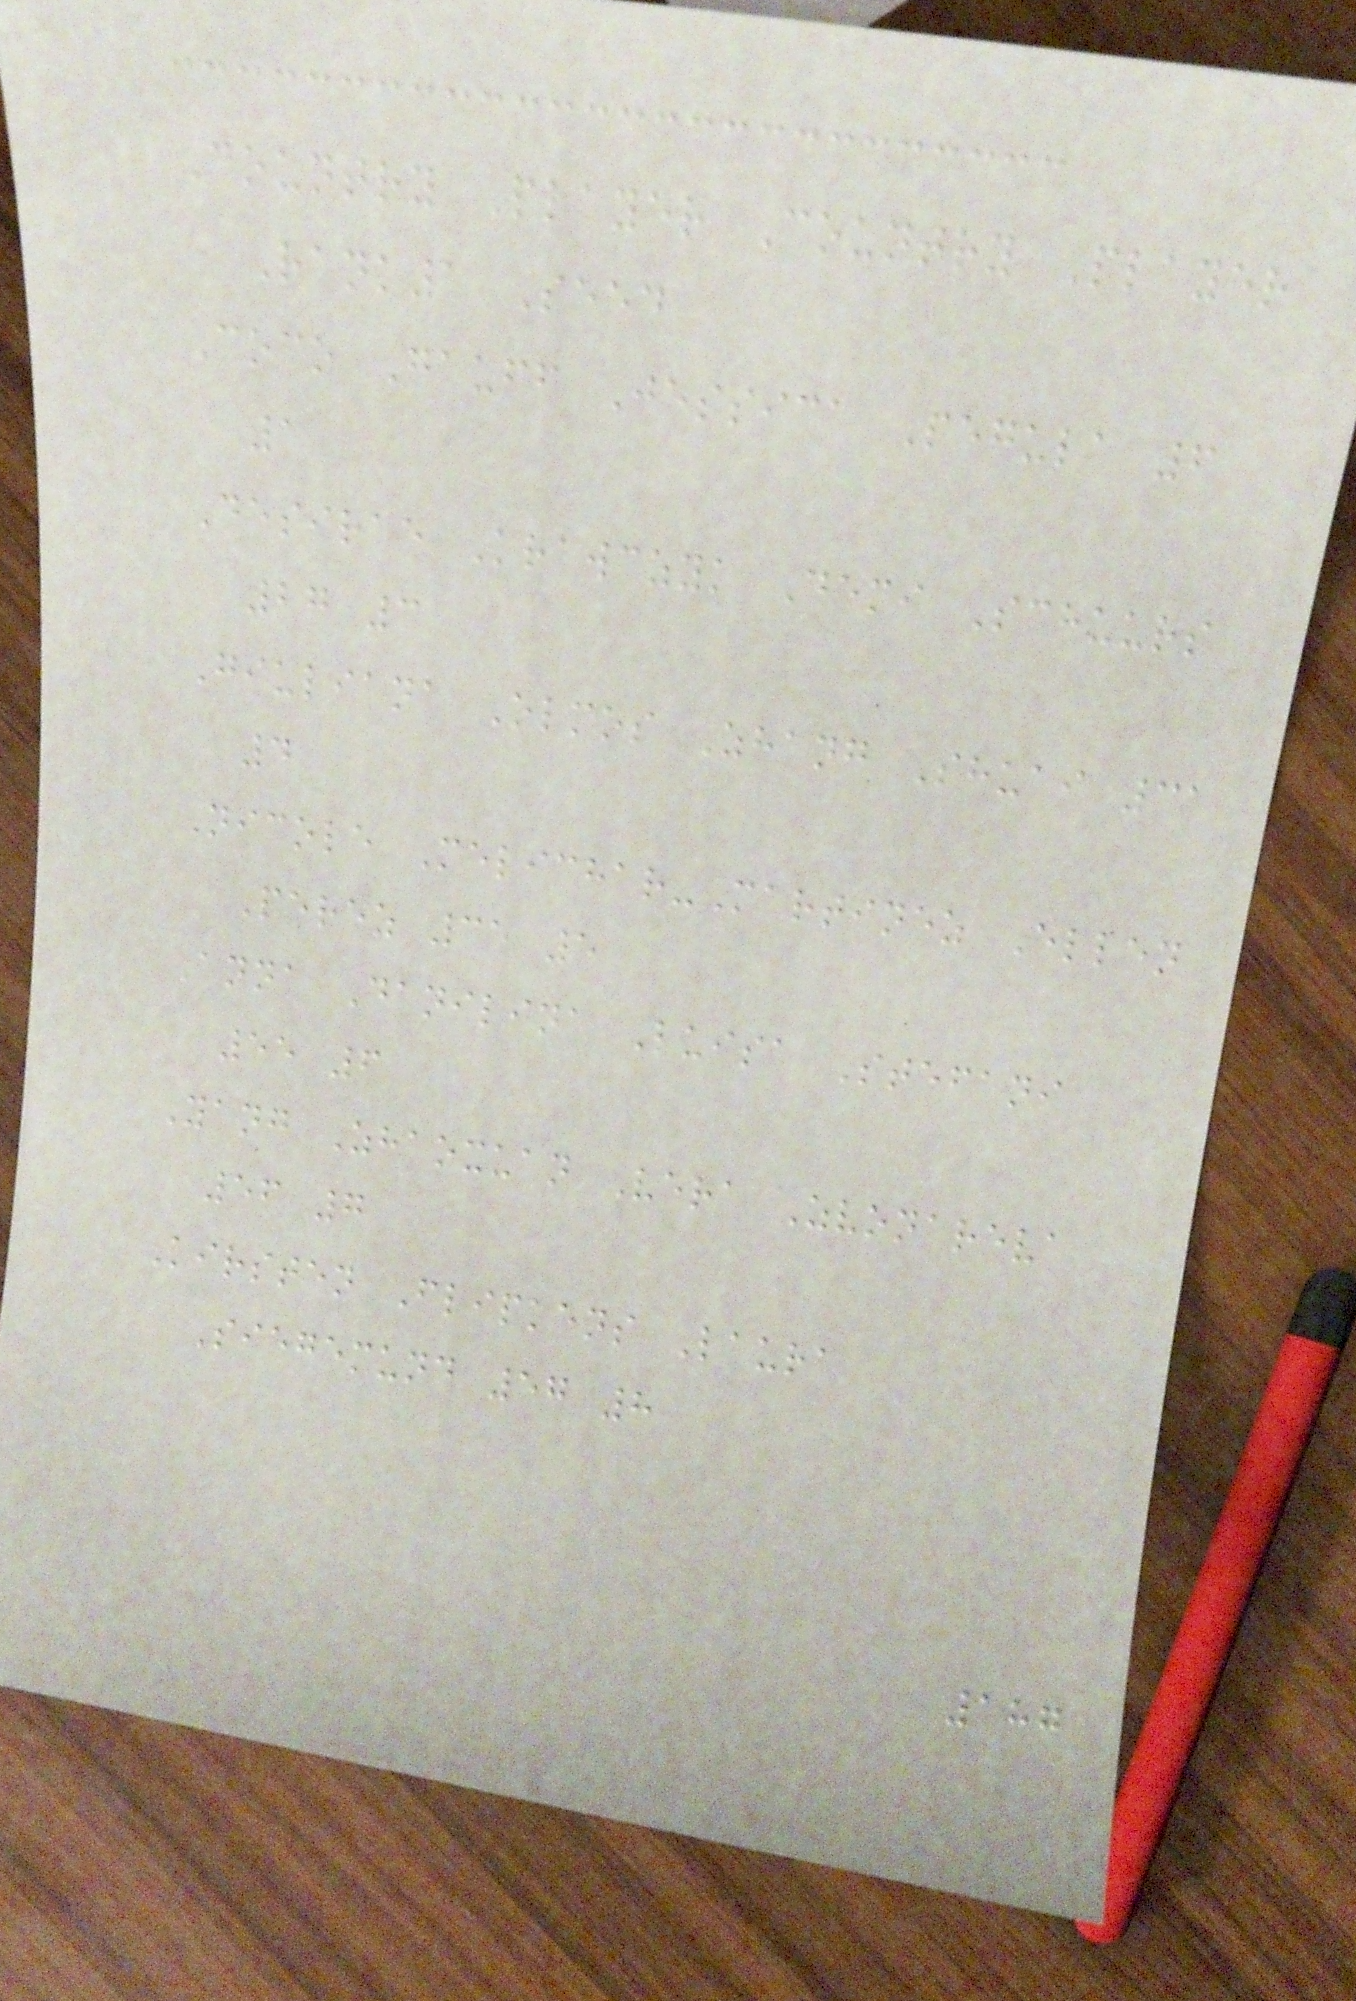Country Player Country Player
Rank1 Seed
Coco Gauff Jessica Pegula 6
1
Desirae Krawczyk Demi Schuurs
27 3
Giuliana Olmos Zhang Shuai 31
4
Nicole Melichar-Martinez Ellen
Perez 35 5
Anna Danilina Luisa Stefani
55 6
Yang Zhaoxuan Vera Zvonareva
56 7
Kirsten Flipkens Laura
Siegemund 57 8
187
